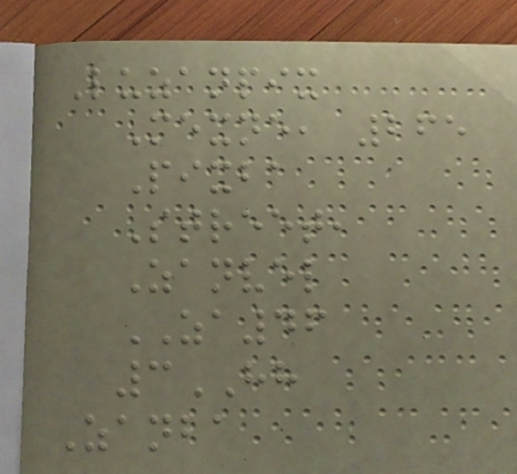Luzanpix
Mexne, 265
Pixba
Street,
Zanvel
ZA46
3HH
Zanba
